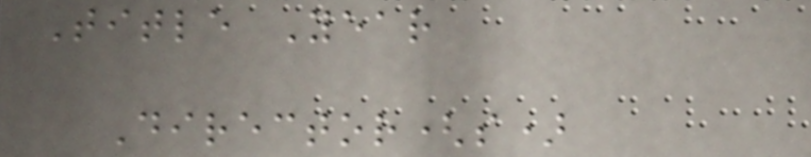Title Year
Director(s)
